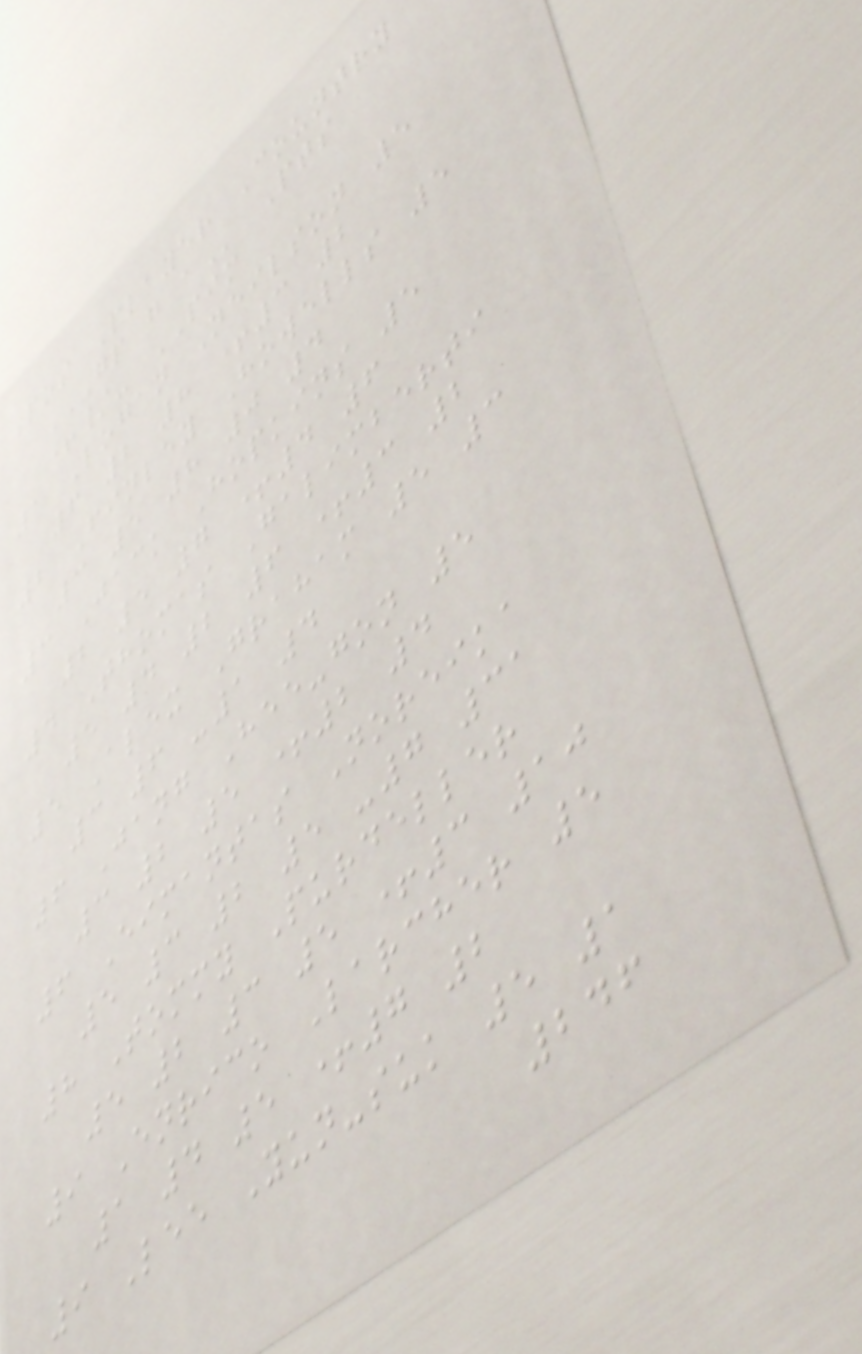Pos Player Country
GP G A Pts
+/- PIM
1 Logan Neilson 5
6 2 8 +3 2
2 Finley Howells 5
3 5 8 0 4
3 Jack Hopkins 5
2 5 7 +4 6
4 Thomas Galimberti
5 4 2 6 +3 2
5 Alex Graham 5 3
3 6 -1 4
6 Jang Hee-gon 5
3 2 5 +2 4
6 Eimantas Noreika
5 3 2 5 -7 31
8 Tommy Purdeller
5 2 3 5 +3 10
9 Enrico Larcher 5
1 4 5 +7 2
9 Lee Yun-suk 5 1
246
